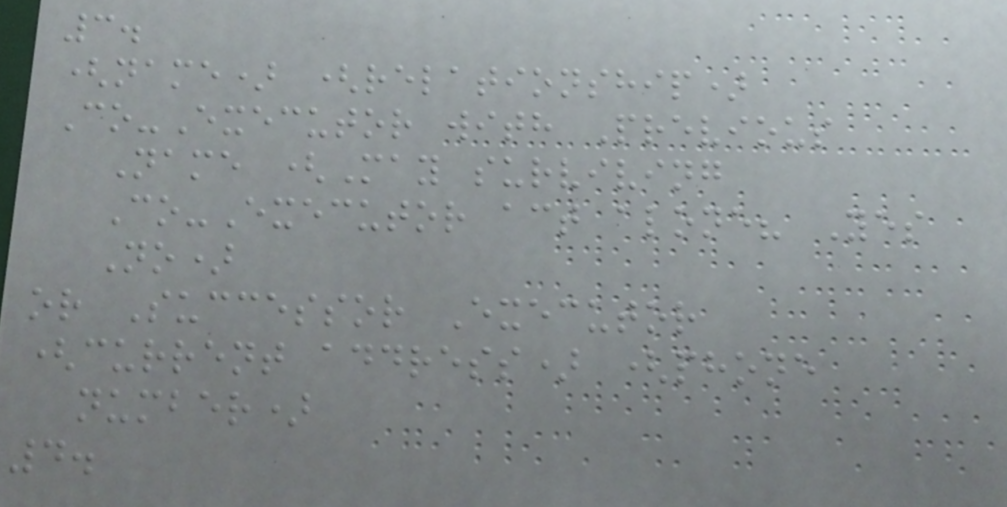3.
(name) (relationship)
Co-Executor with Previous
Name (May surviving
Co-Executor act alone? Yes
No)
or Successor Executor
(current address) (phone
number)
4.
